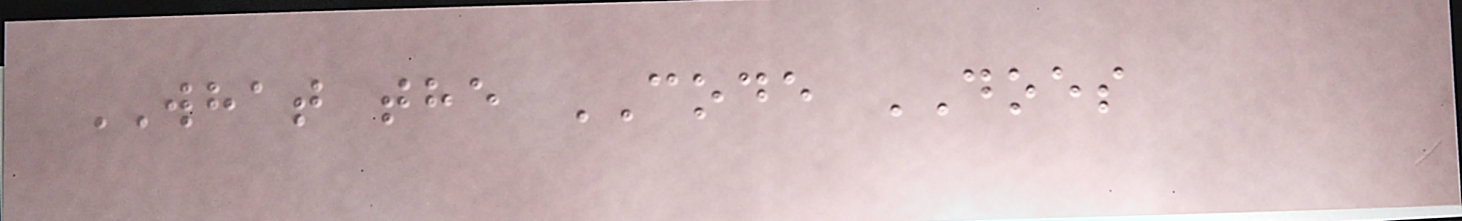WHAT the CODE DOES
